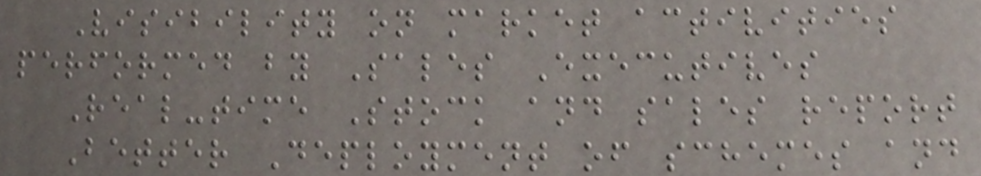Visibility on market activities
performed by Sales Executives
Real-time Stock and sales report
Better Deployment of schemes and
